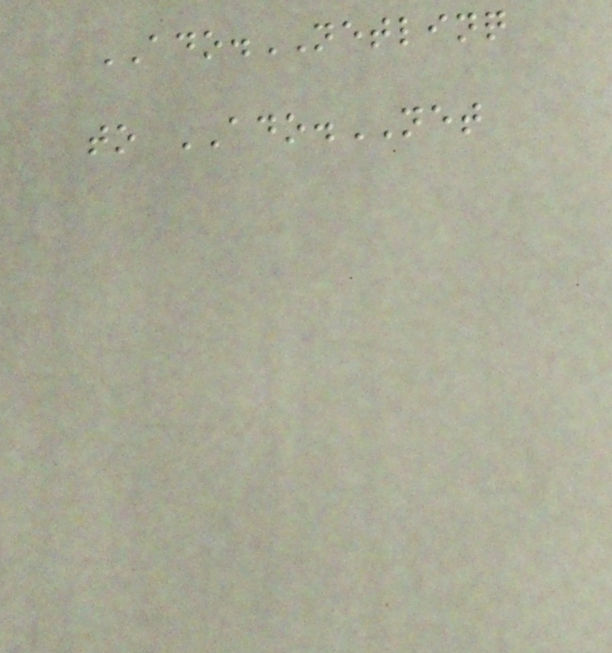ADO.NETLINQ
to ADO.NET
